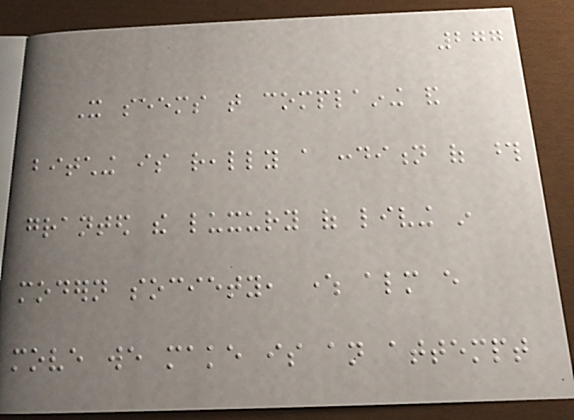277
It seems that complaining and
bitching is really a condition of those
granted the luxury of living in
modern society, where almost every
move we make is an attempt
